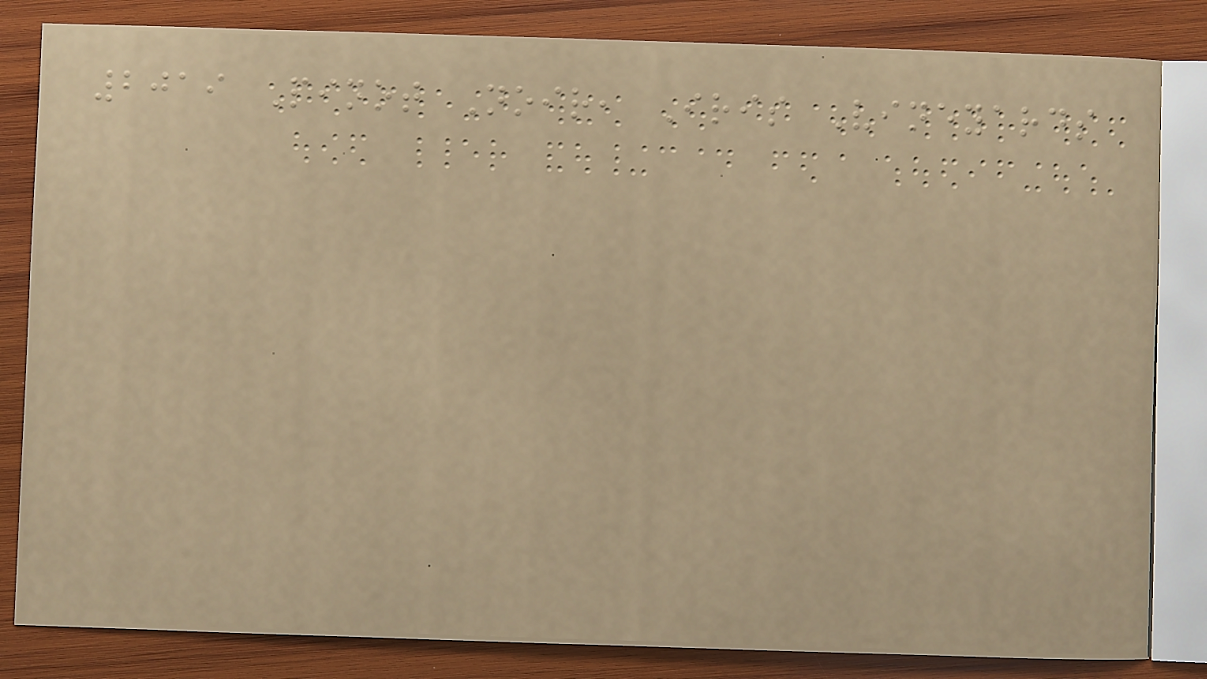2019 Pinot Noir, Iris Vineyards
